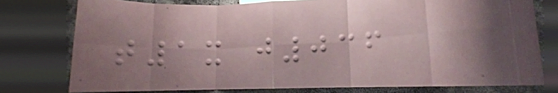t1x j036
